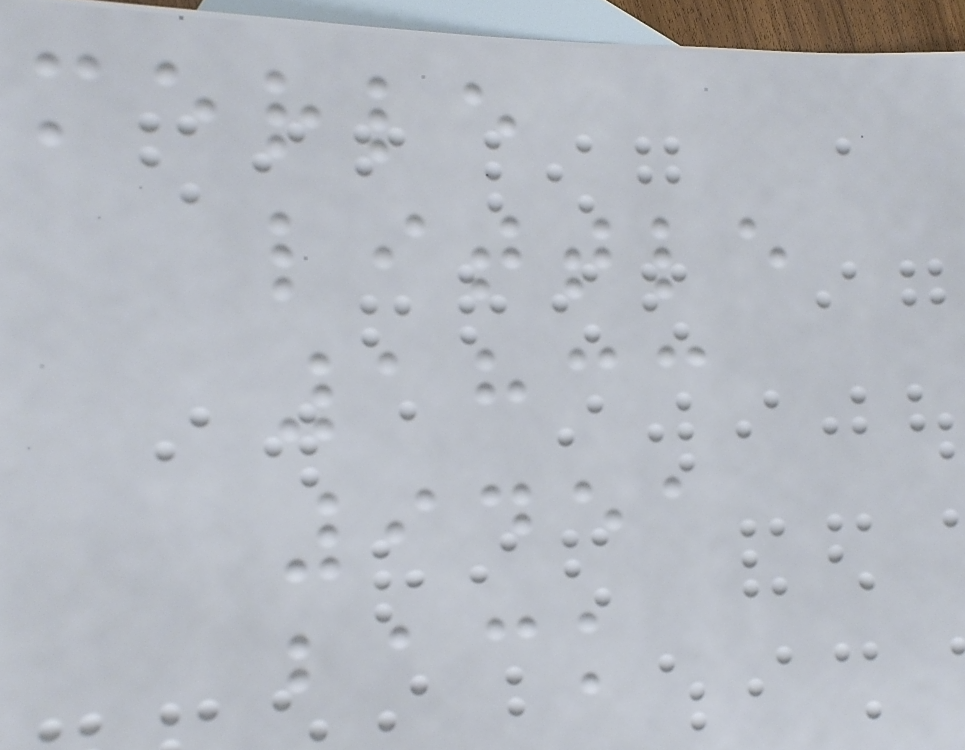merle
little
1833
9451
back
